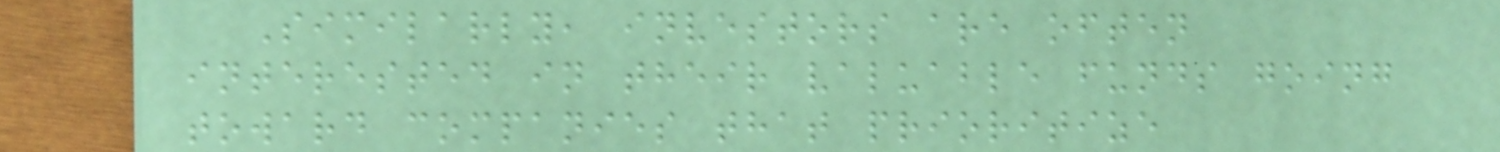Similarly, investors are often
interested in their valuable funds going
toward companies that prioritize
